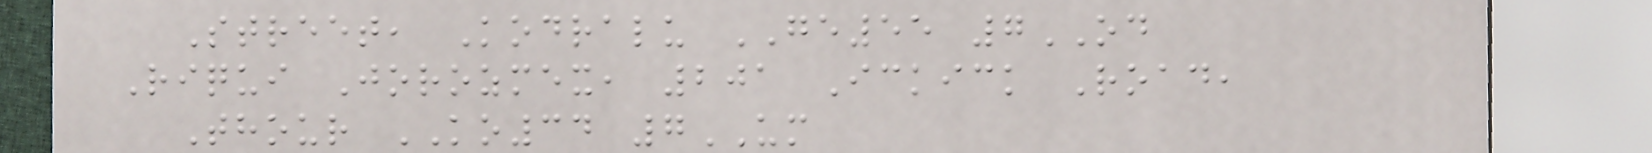Street, Kodralu GE55 7OD
Riqui Jorozmex, 201 Ickick Road,
Thour KO34 7UM
